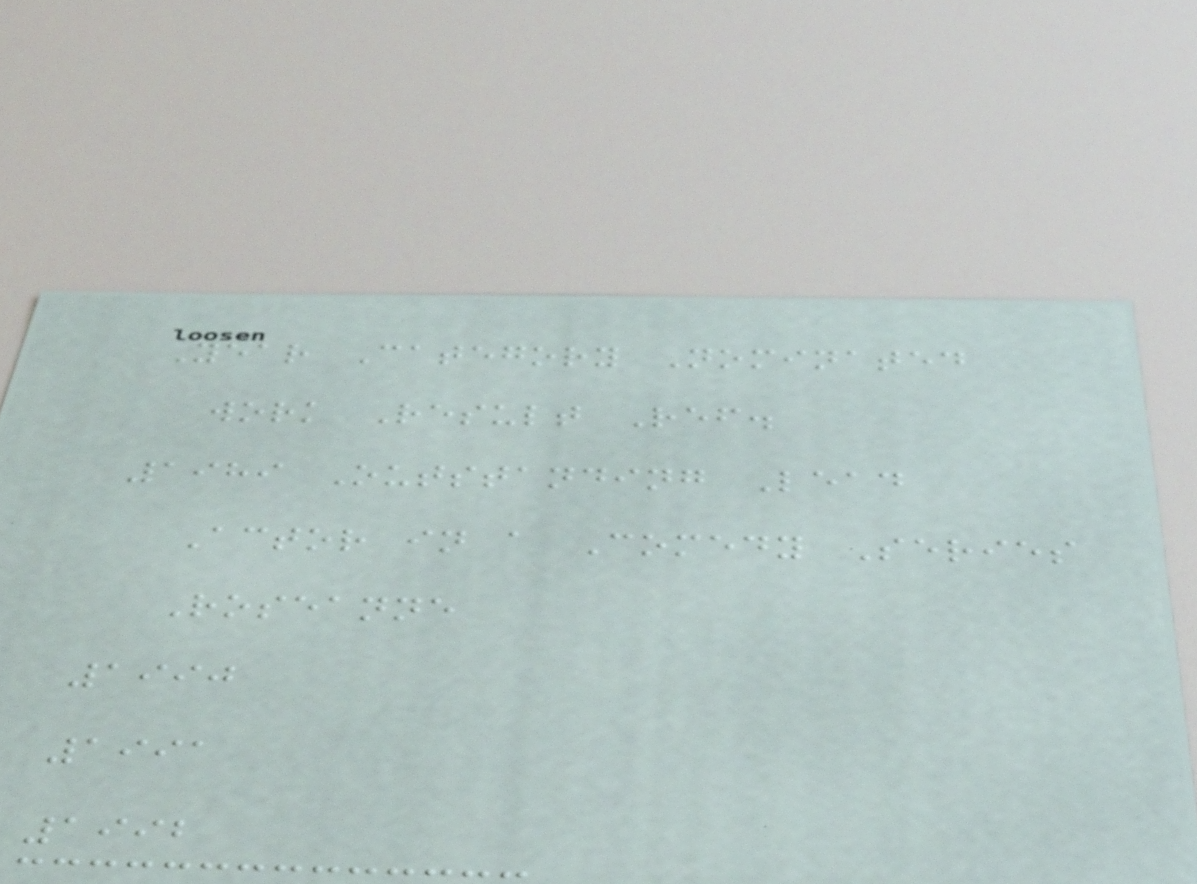Year Category Nominated
work Result Ref.
1989 Outstanding Lead
Actor in a Comedy Series
Roseanne
1990
1991
1992
